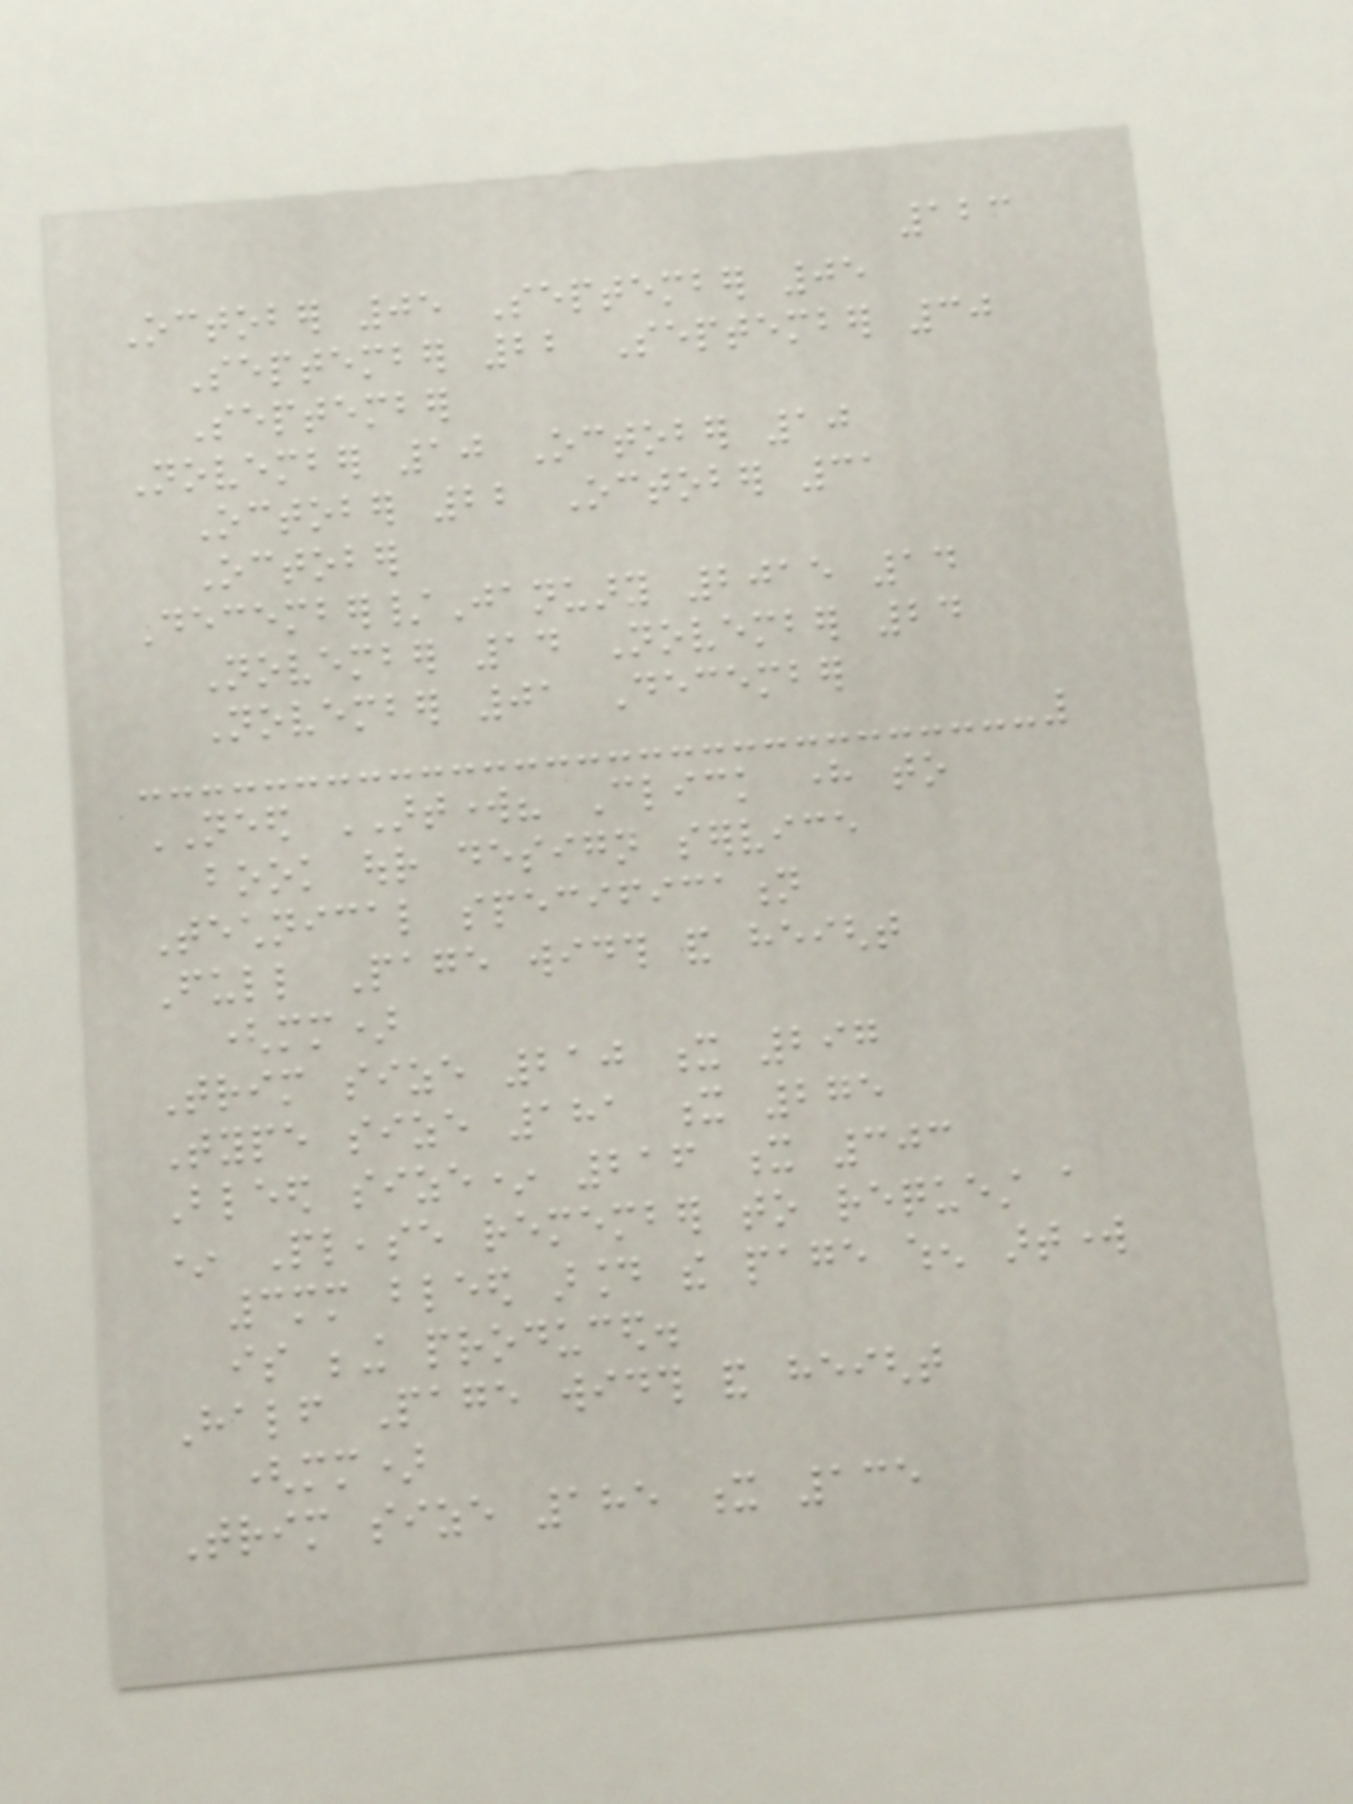123
October 05 September 05
September 22 September 30
September
November 10 October 10
October 22 October 31
October
December/January 2015 14
November 14 November 24
November 01 December
NEED ARTWORK? Click here to
book our design service
Technical specification
Full Page width and height
(mm)
Trim size 210 x 297
Type size 181 x 275
Bleed size* 216 x 303
* Please remember to request a
3mm bleed around the page when artwork
is being produced.
Half Page width and height
(mm)
Trim size 185 x 135
